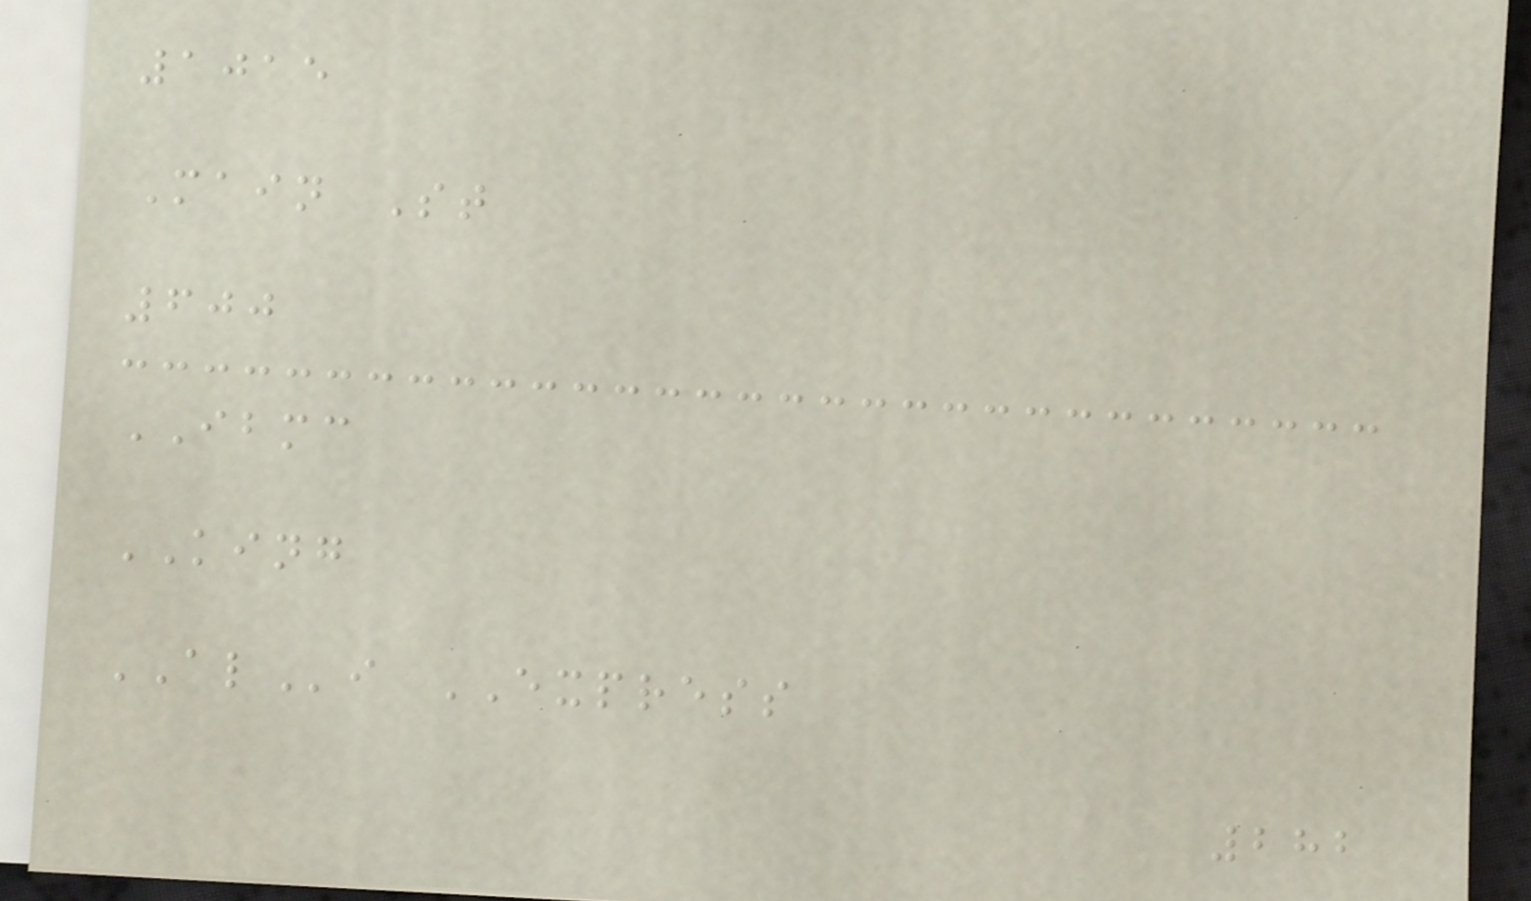1015
Main St
600
IBMC
KING
ALi EXPRESS
282
